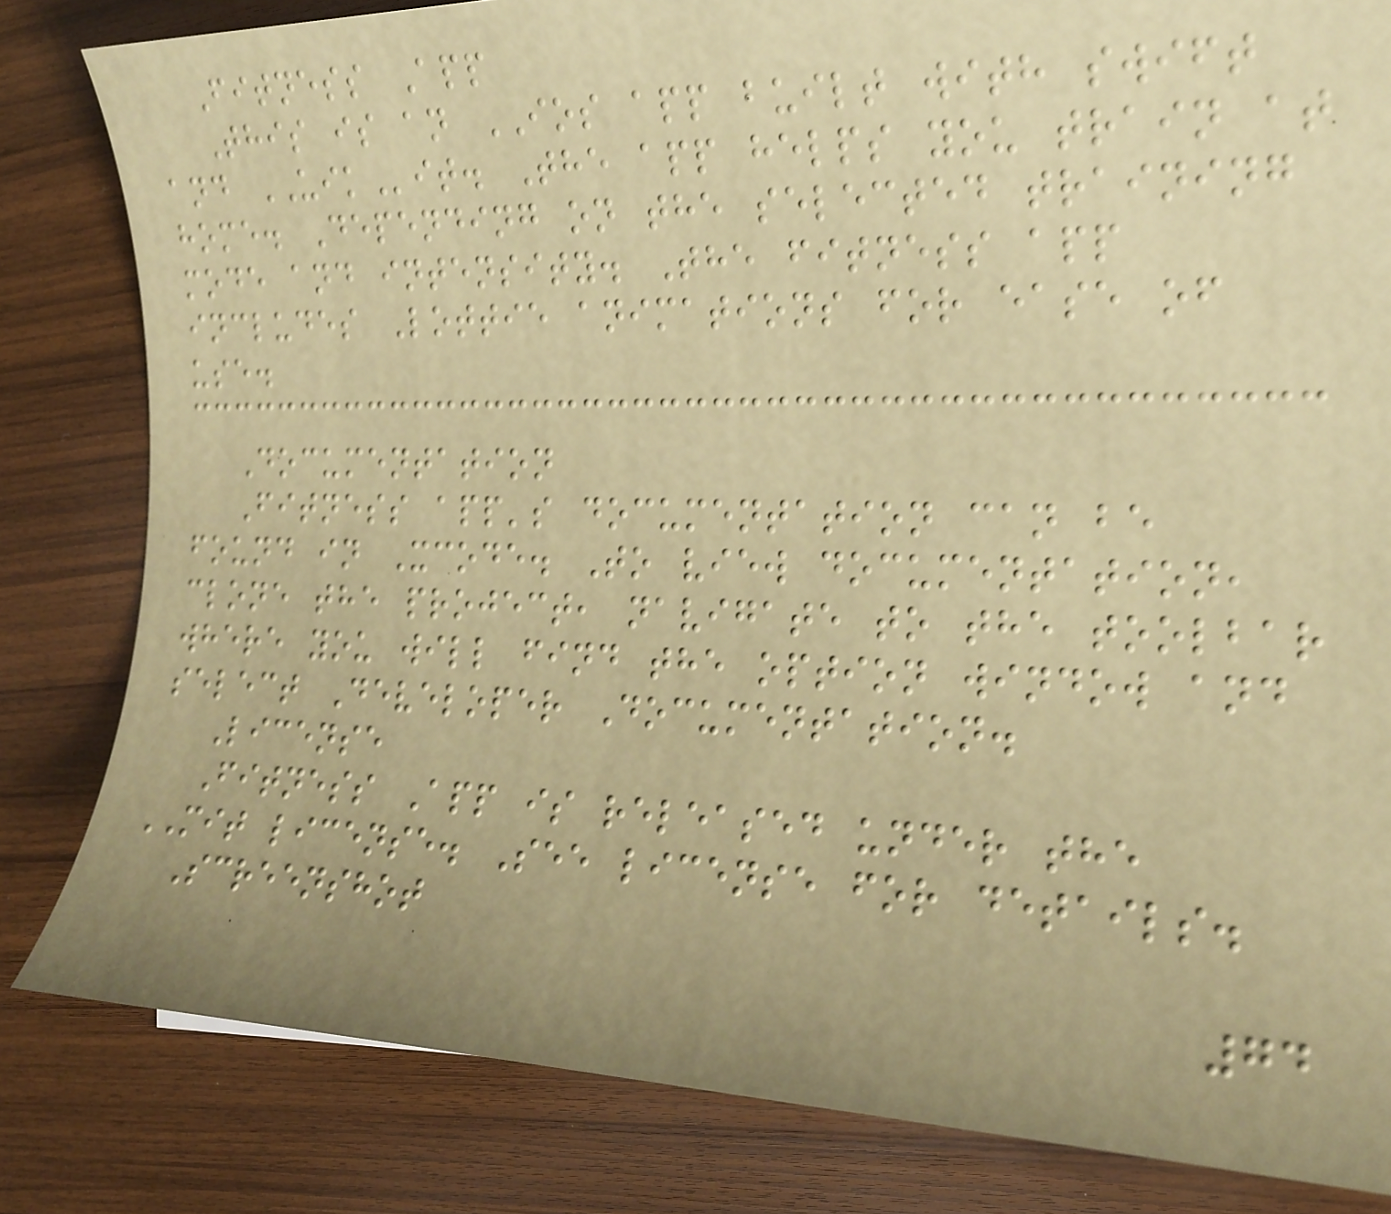Fitness App
This is an IOS app built with swift
and UIKit. The app helps you train at
home. Depending on the selected training
mode and intensity. The fitness app
includes Lottie animations for ease of
use.
Documentation
Fitness app's documentation can be
found in Xcode. To view documentation,
clone the project, navigate to the toolbar
where you will find the option window and
select Developer Documentation.
License
Fitness App is released under the
MIT license. See license for details.
Screenshot
74
